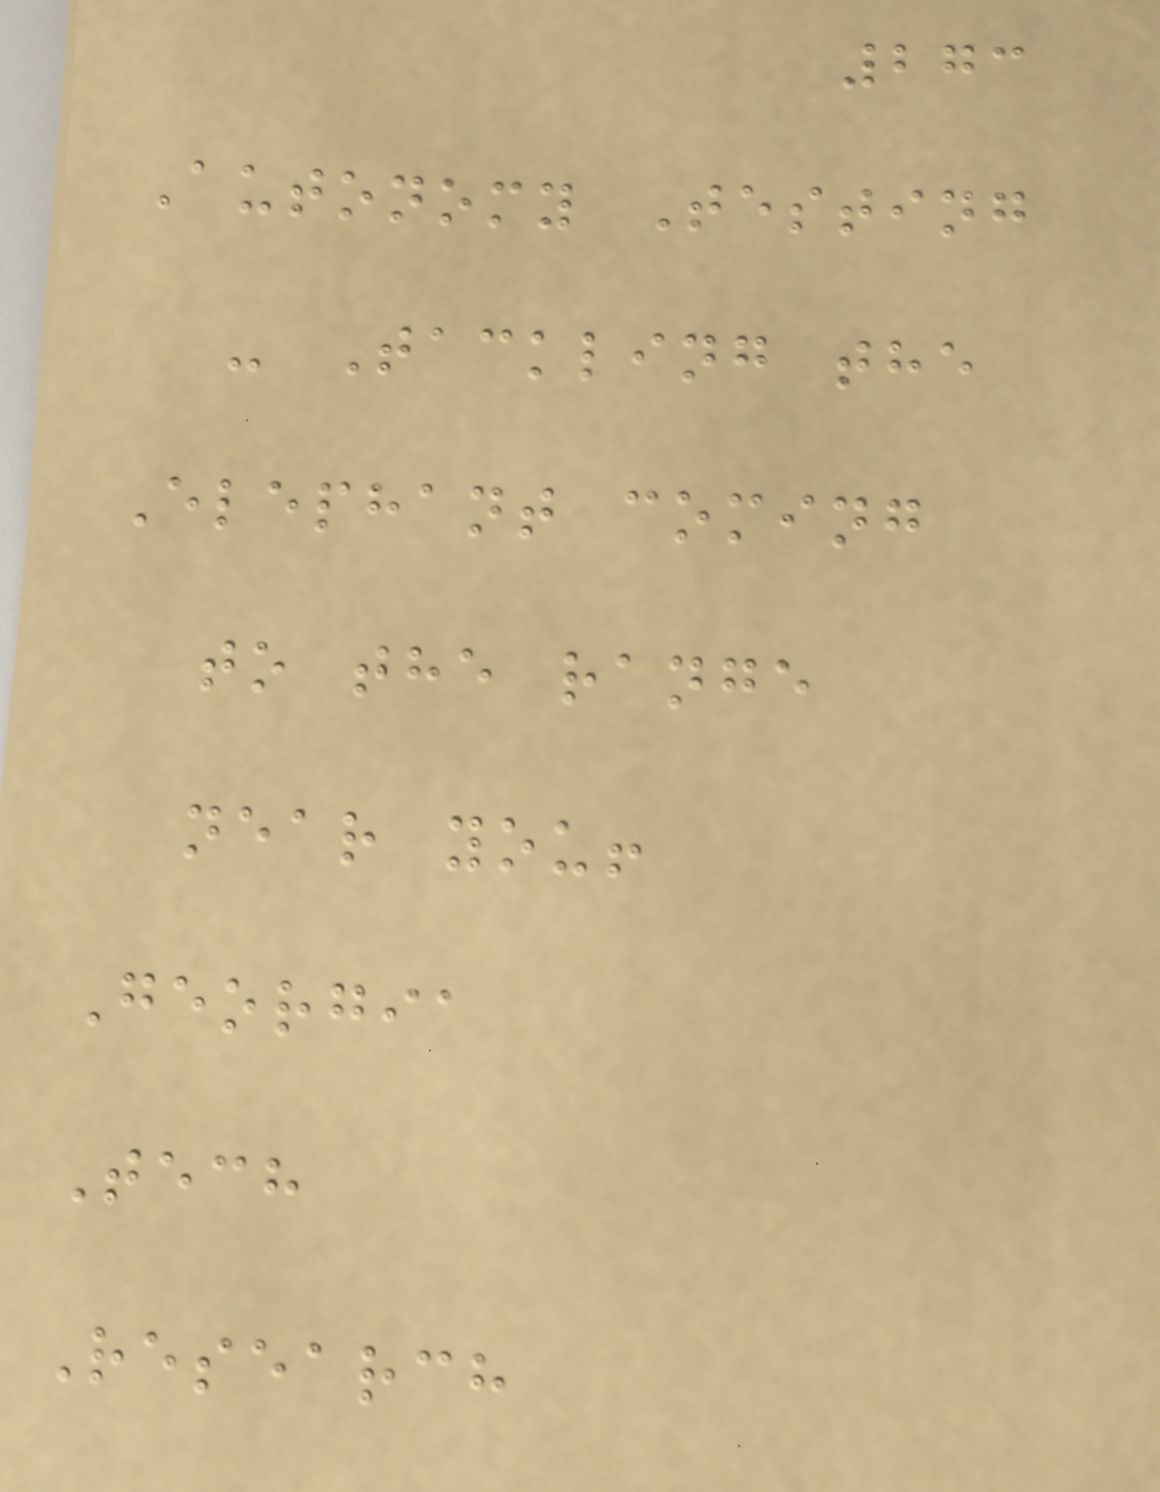273
Autonomy Testing
- Tackling the
Elephant coming
to the range
near you!
Georgia
Tech
Research
